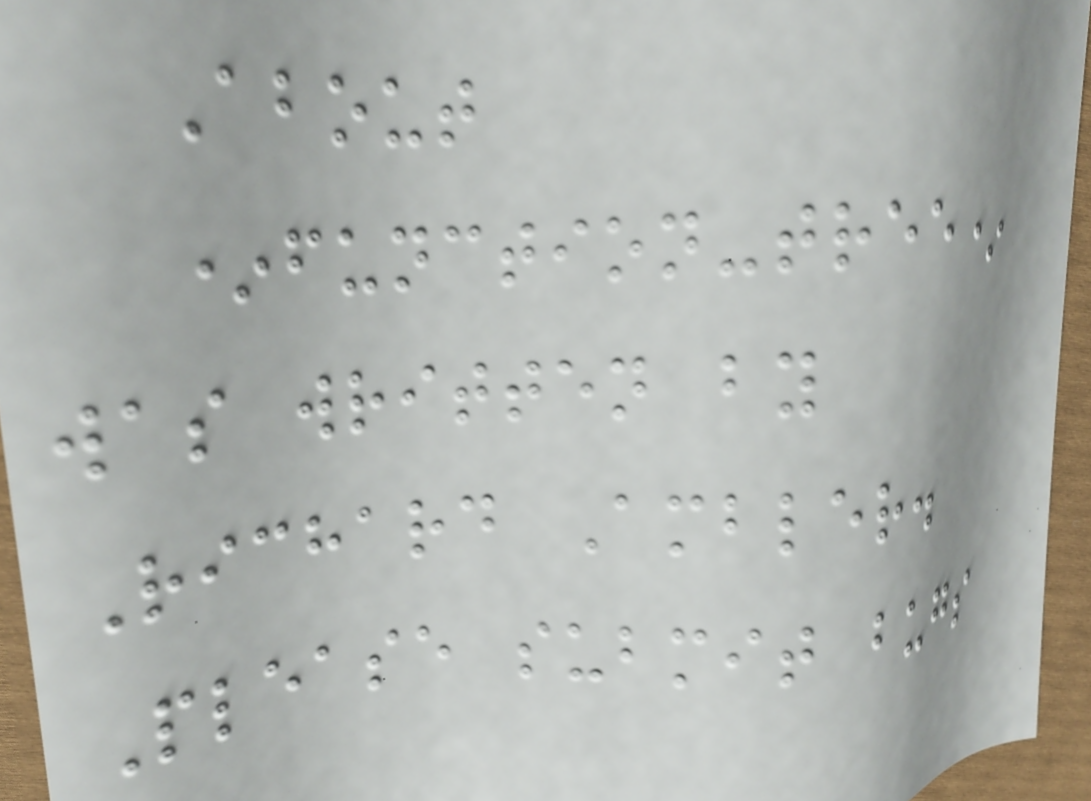About
*function-tree*
was written by
Richard Ambler.
Please submit bugs
